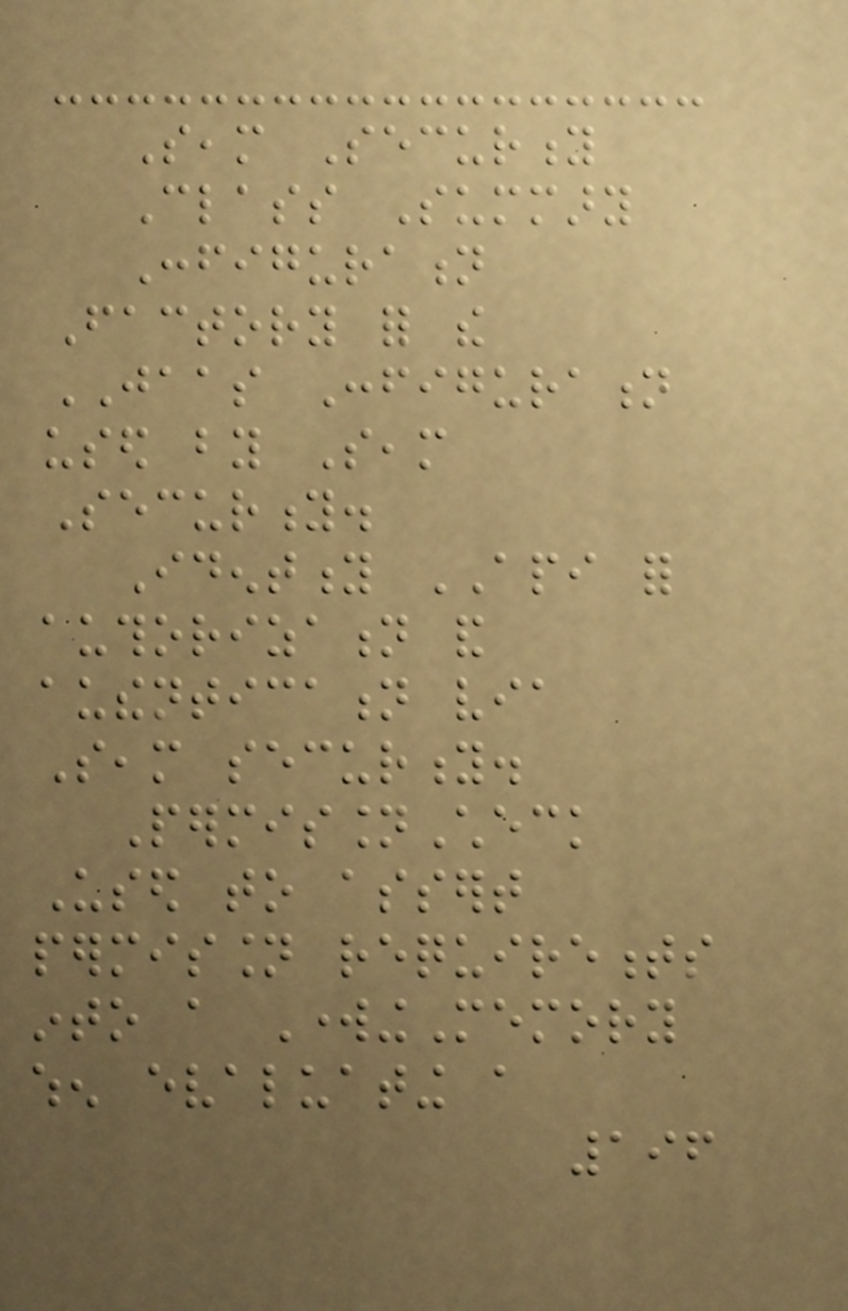Seam Security
Class Summary
Configuration
Factory for the
JAAS Configuration
used by Seam
Security.
Identity API for
authorization and
authentication via
Seam security.
PermissionCheck
Used to assert
permission requirements
into a WorkingMemory
when evaluating a
196
